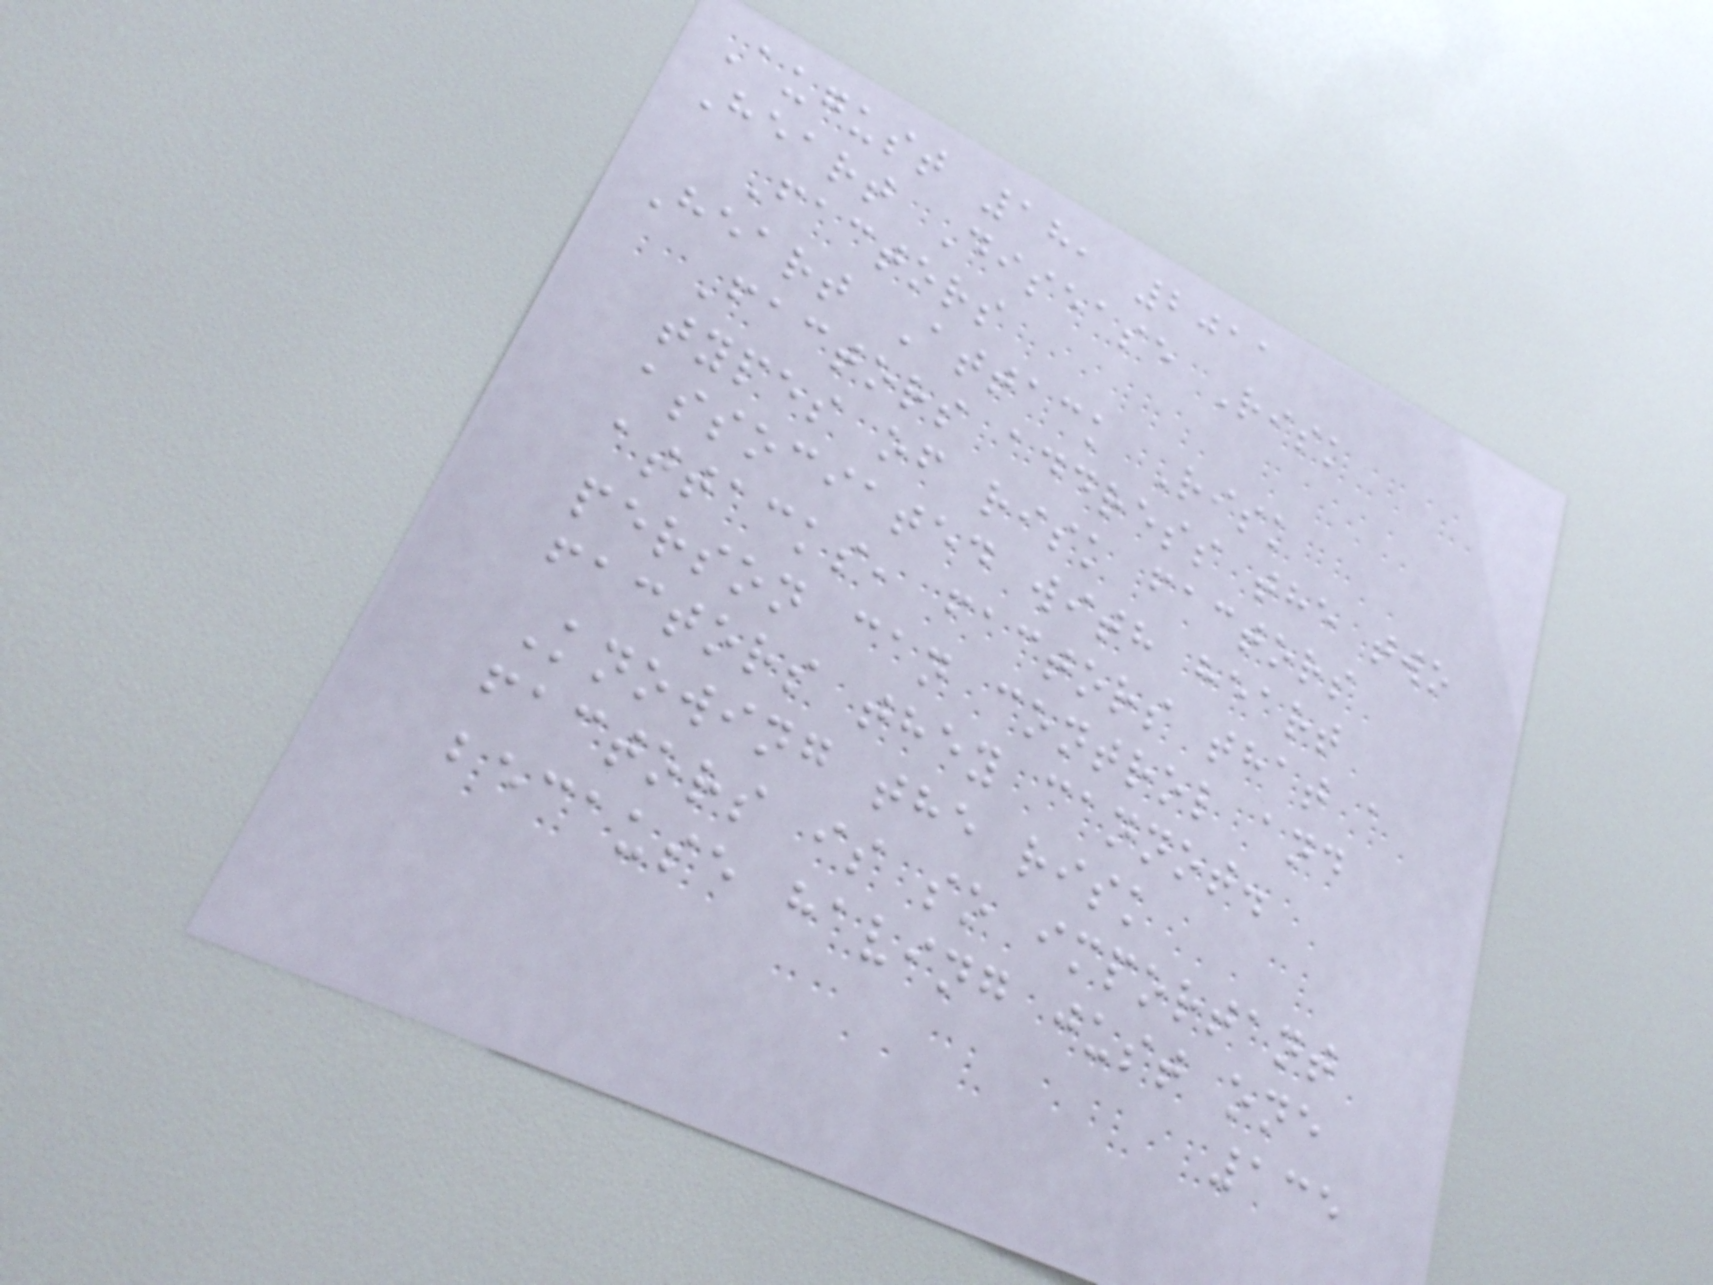August 18, 2011
Heart Disease Risk
Factors
Heart Attack Risk
Factors address the two
types of risk factors
associated with heart
attacks, factors that a
person can control and
factors they cannot.
Knowing the risk
factors is so important
because having just one
135
